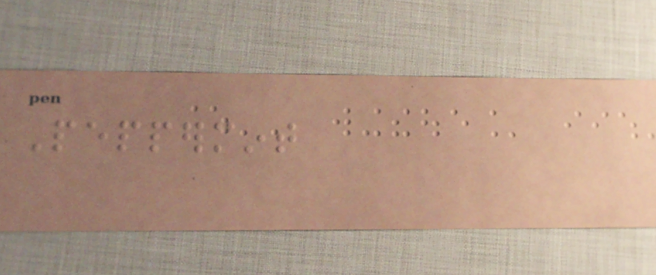Peppermint
